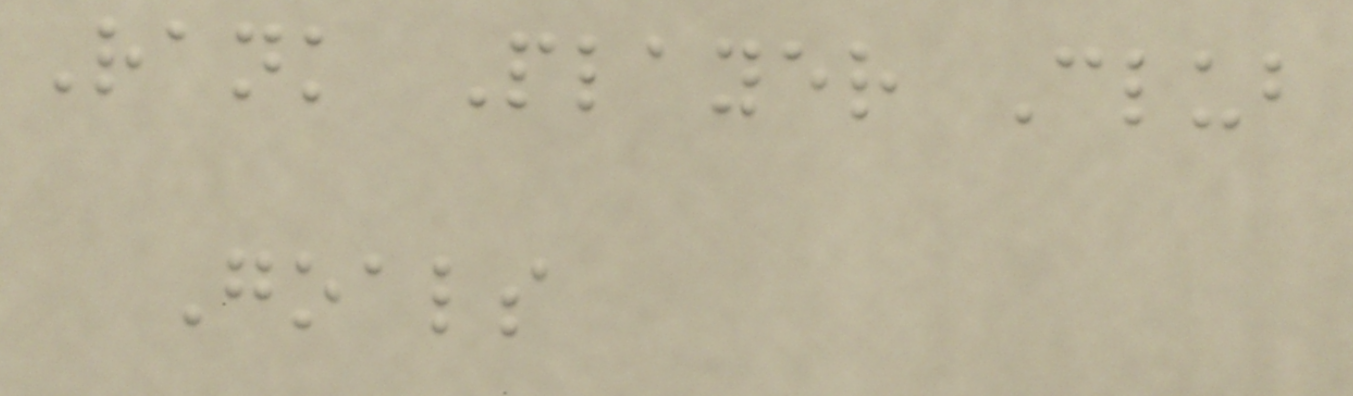Rank Player Club
Goals
